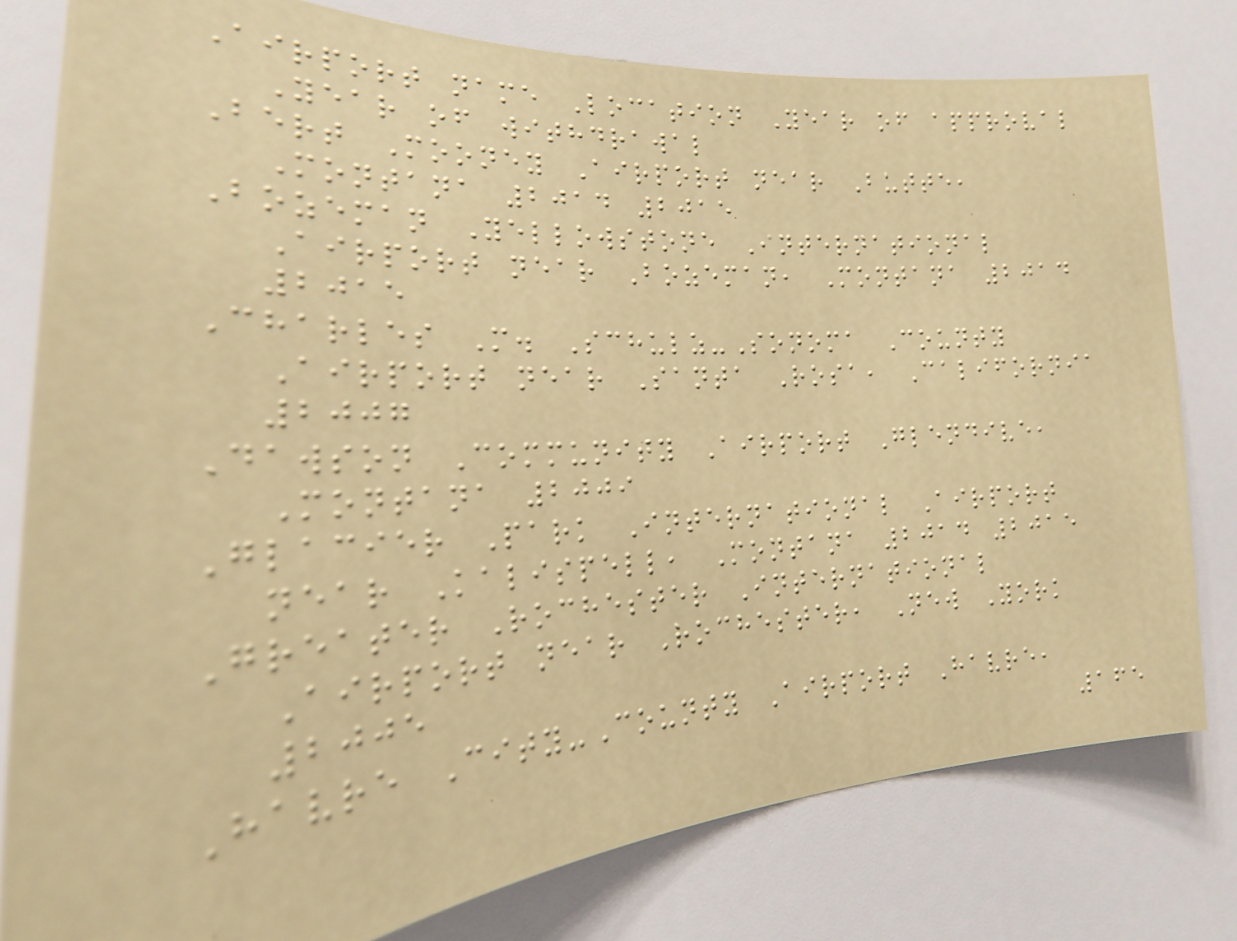Airport name Location Year of approval
Year of withdrawal
Bert Mooney Airport near Butte,
Montana 2014 2015
Bozeman Yellowstone International
Airport near Bozeman, Montana 2014
2015
Charles M. Schulz-Sonoma County
Airport near Santa Rosa, California
2007
Dawson Community Airport Glendive,
Montana 2009
Glacier Park International Airport
near Kalispell, Montana 2014 2015
Greater Rochester International
Airport near Rochester, New York
2005
Havre City-County Airport Havre,
165
